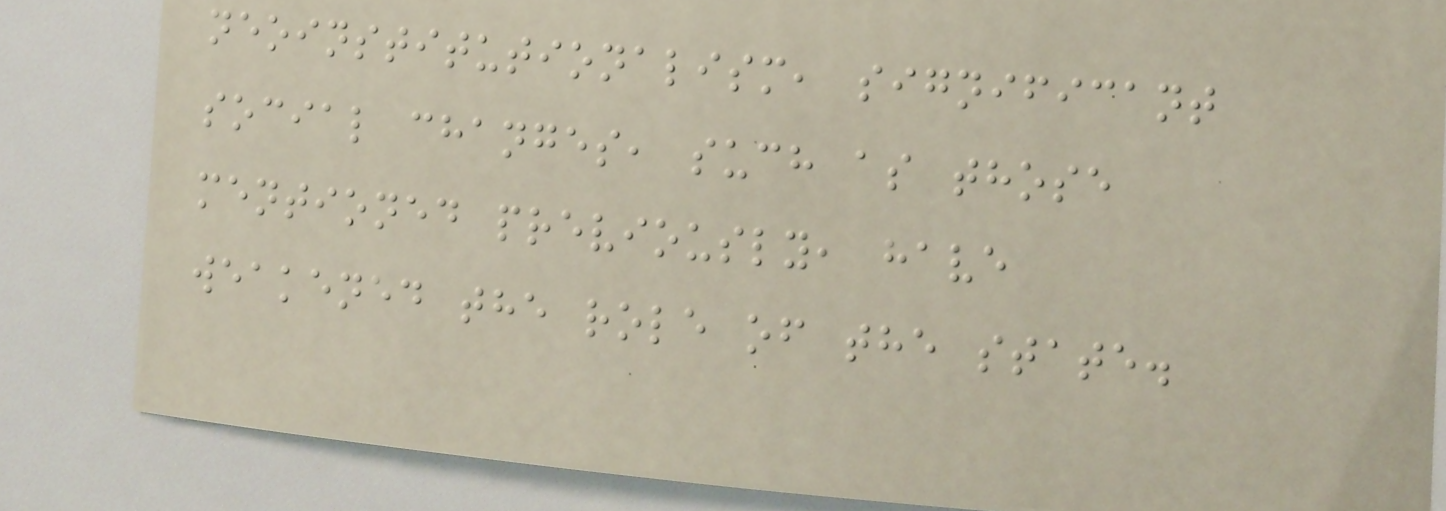neoinstitutionalism, significant
social changes, such as those
mentioned previously, have
weakened the role of the state.
